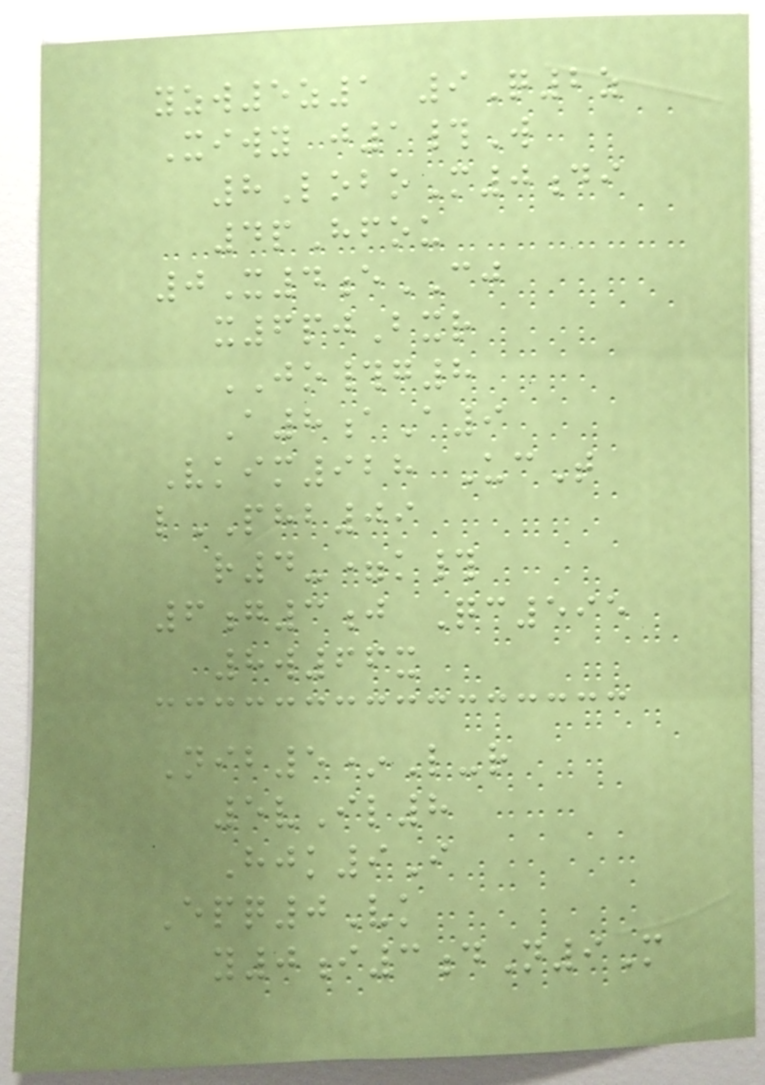yzw5z1 9Q2z
Xiwy j1#W
8LoboM0di
4pHfou
0X4eCJ
x6pjBxr
JO#g8
A8aA9
Vkim928 UcT
lPHB09
r4-=k#
6g3j Qc595
8w66x
Nib5*L-r
5vIl8
Hjk9I
Epq0Vk
y0i3dN9M
